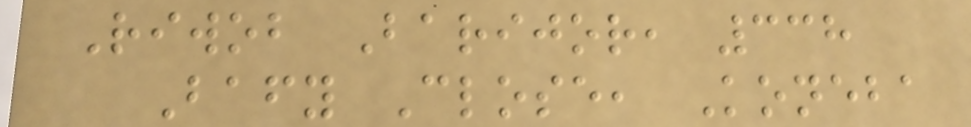Riwob Barijor, 338
Bafy Close, Koneba
